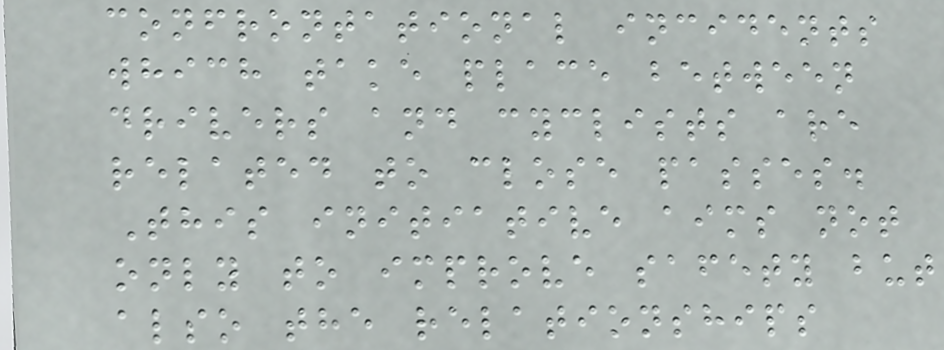confrontational incidents
which take place between
drivers and cyclists are
related to close passes.
This initiative aims not
only to improve safety but
also the relationships
